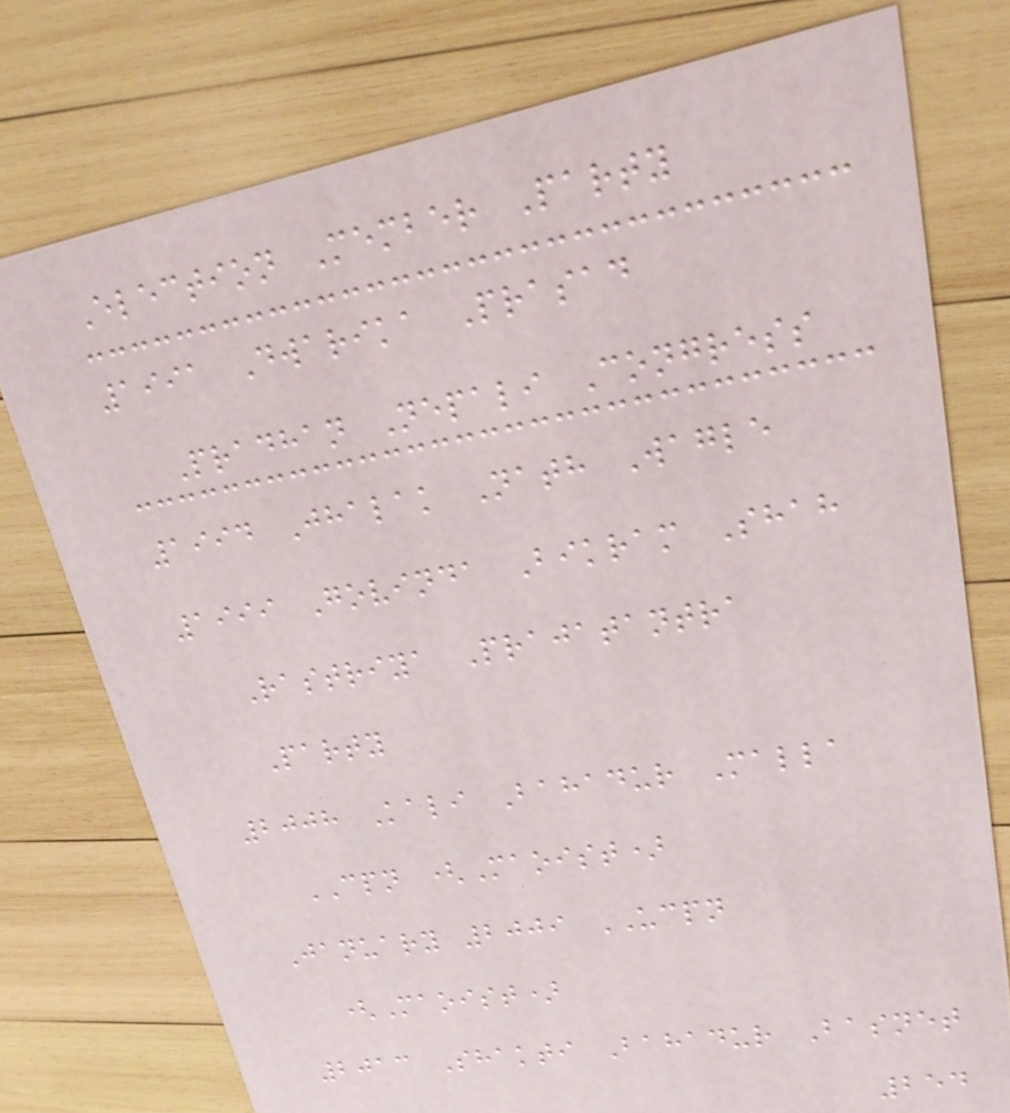Election Member Party
1991 Dwarika Prasad
Pradhan Nepali Congress
1994 Jhalak Nath Wagle
1999 Govinda Bikram Shah
Rastriya Prajatantra
Party
2008 Kali Bahadur Malla
CPN (Maoist)
January 2009 UCPN
(Maoist)
2013 Shakti Bahadur Basnet
254
